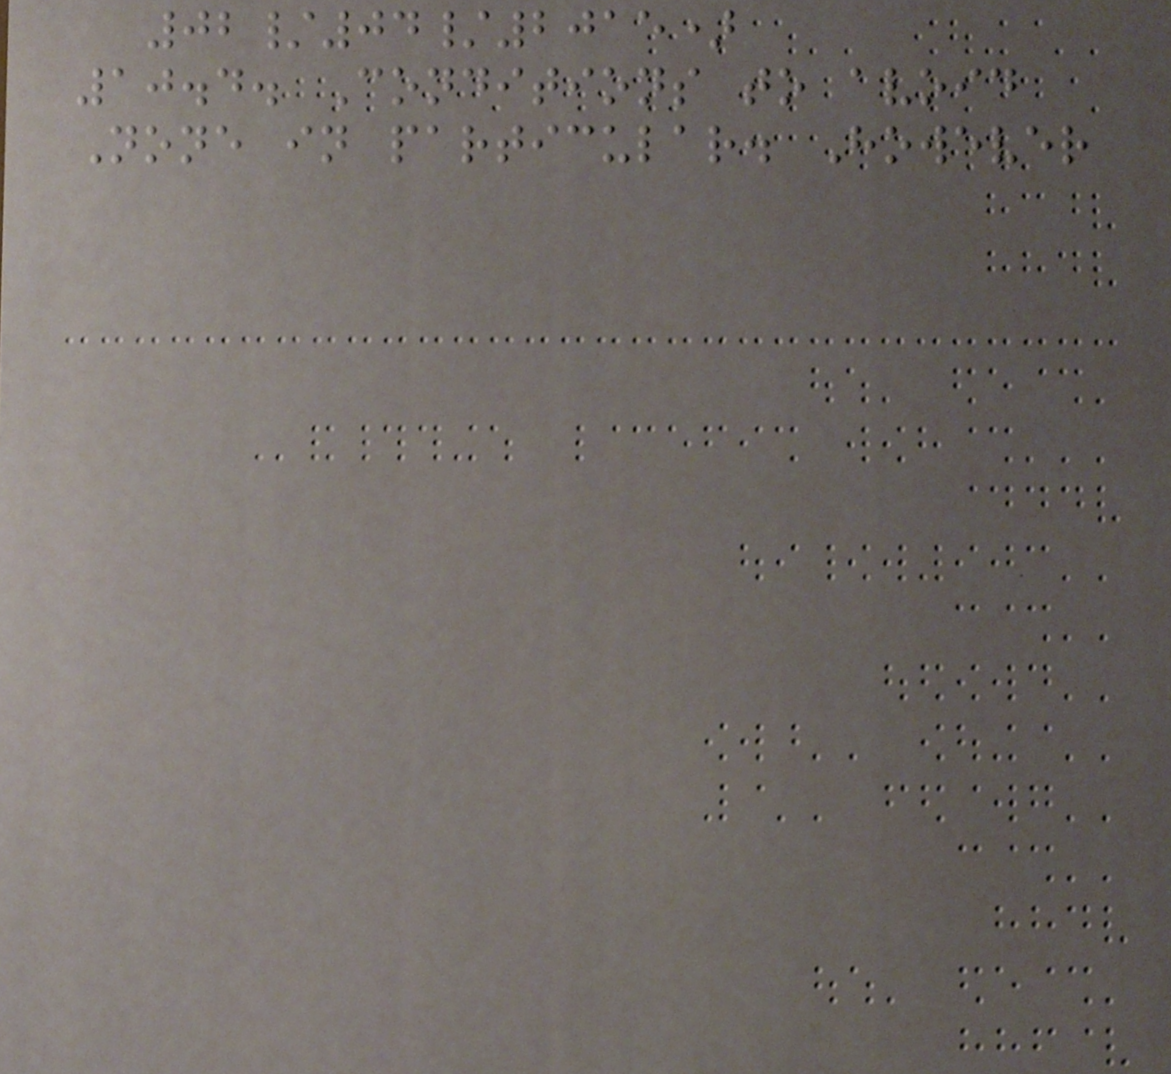02/04/2015)
10.4. Conditions to avoid
None in particular. However
